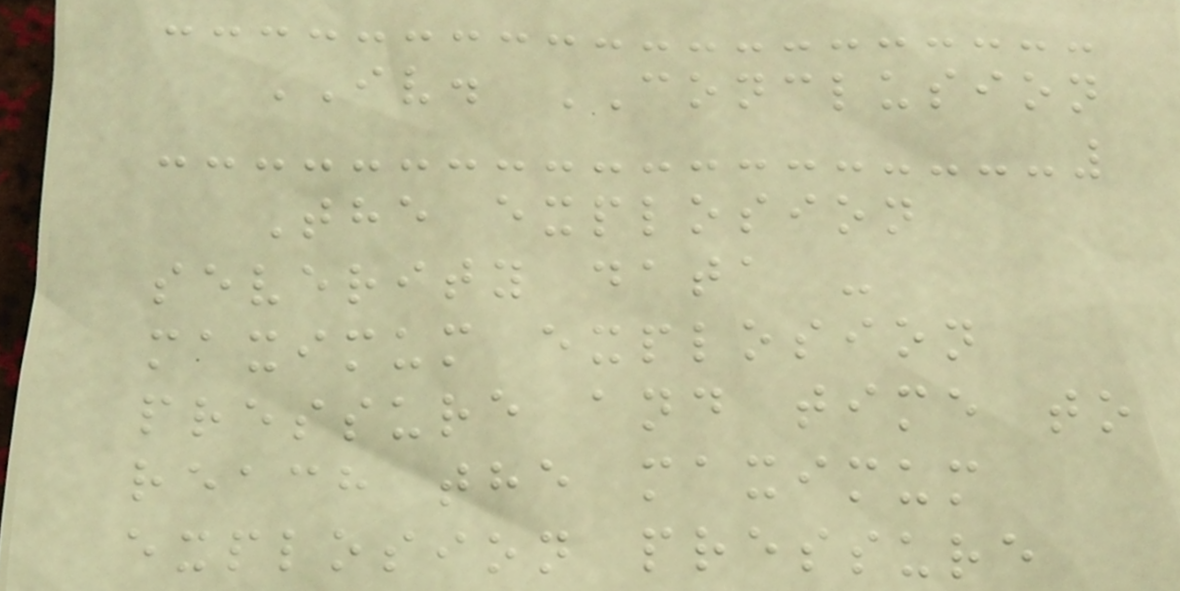IV. CONCLUSION
The explosion
severity data -
maximum explosion
pressure and time to
reach the maximum
explosion pressure
